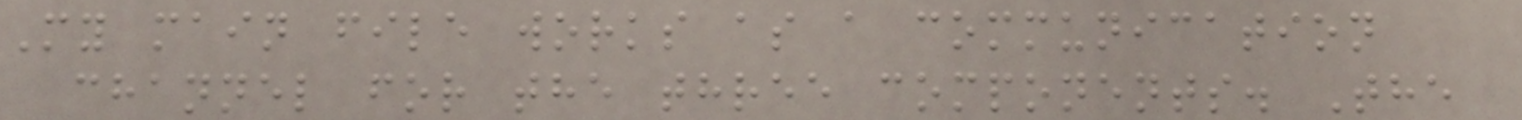My main file works as a communication
channel for the three components. The
